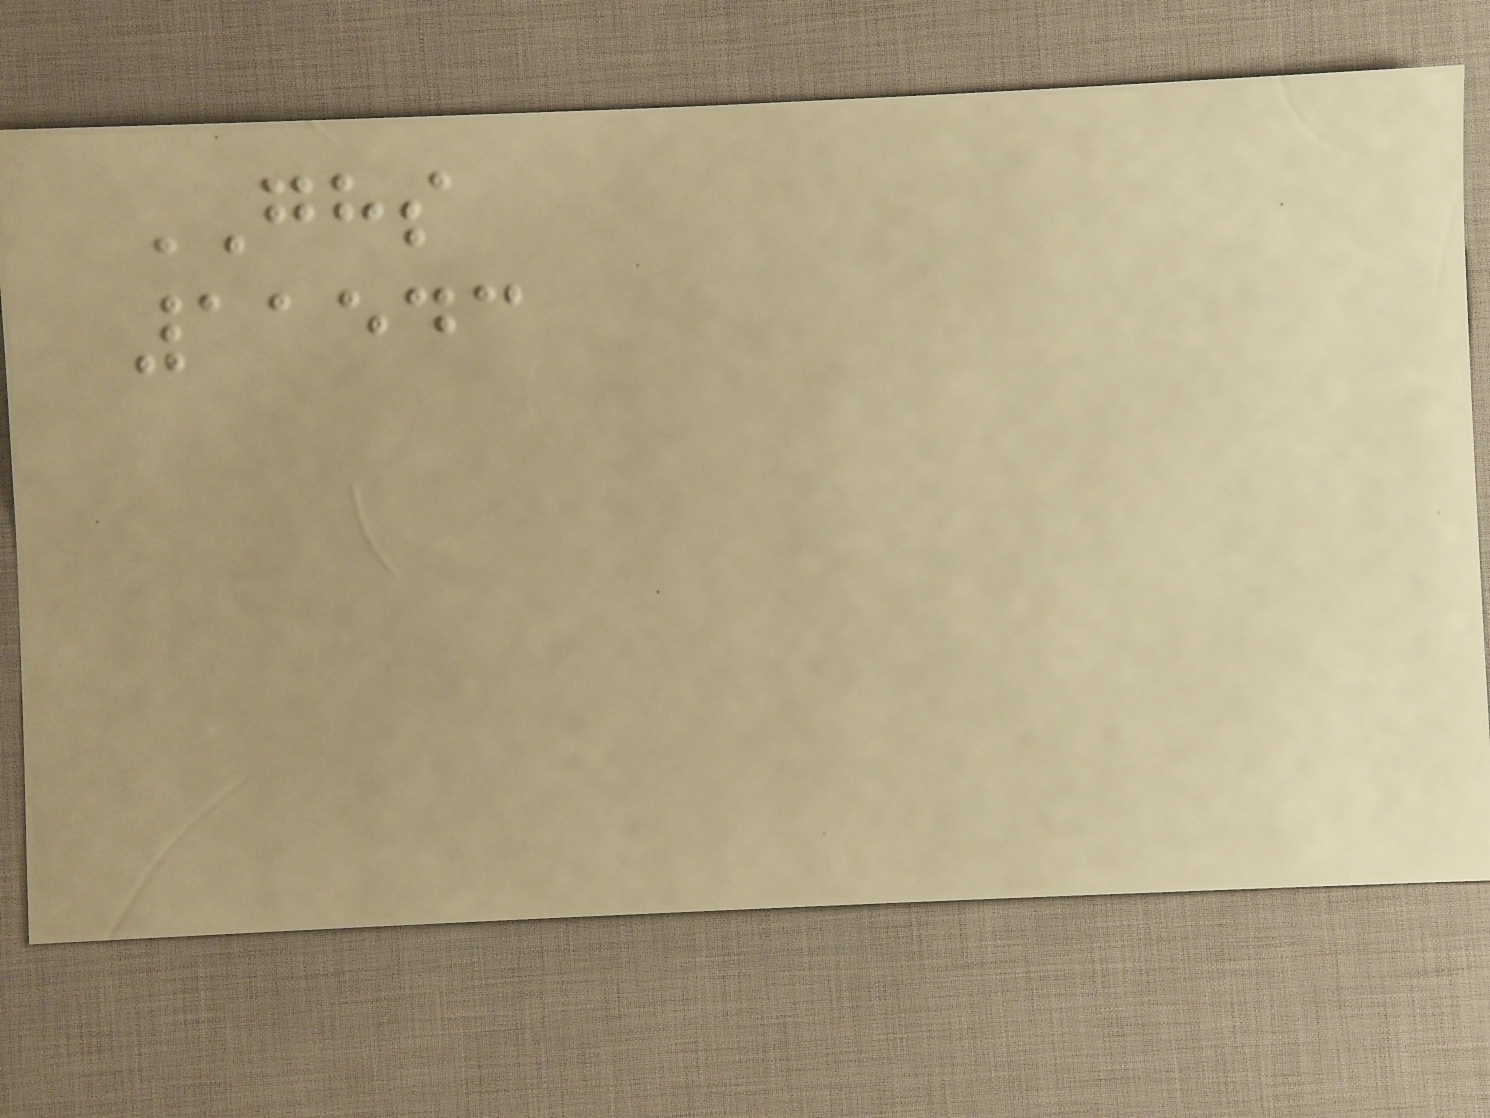GHS
11543
